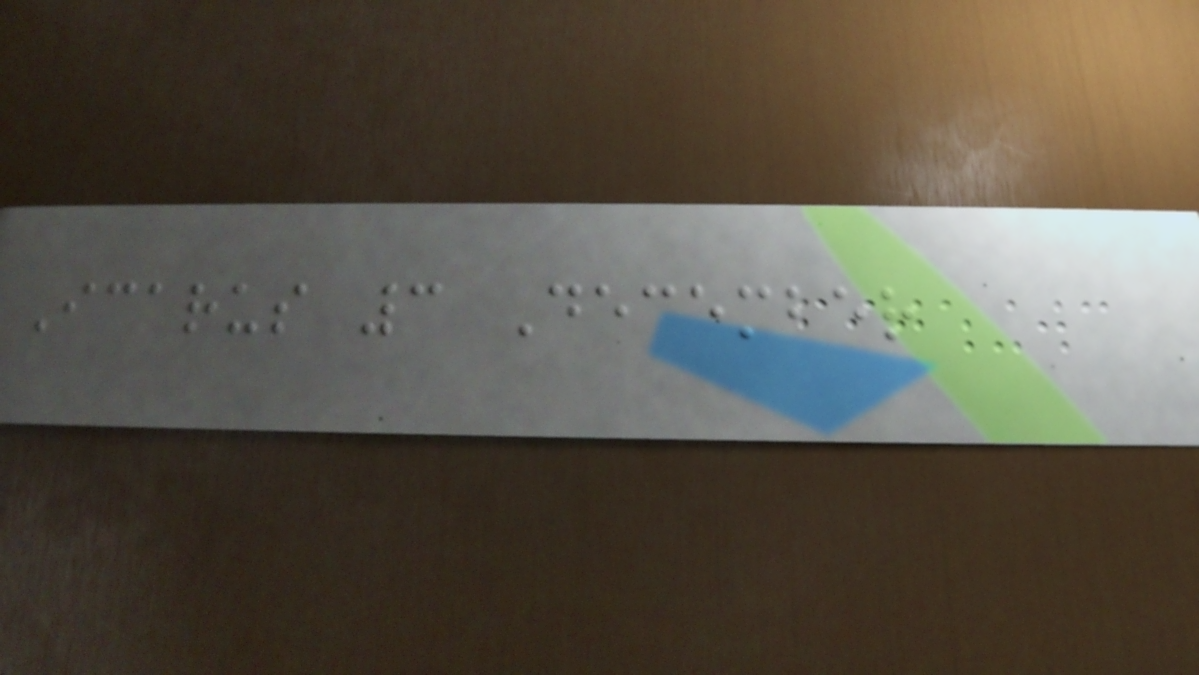Icarus 3 December
